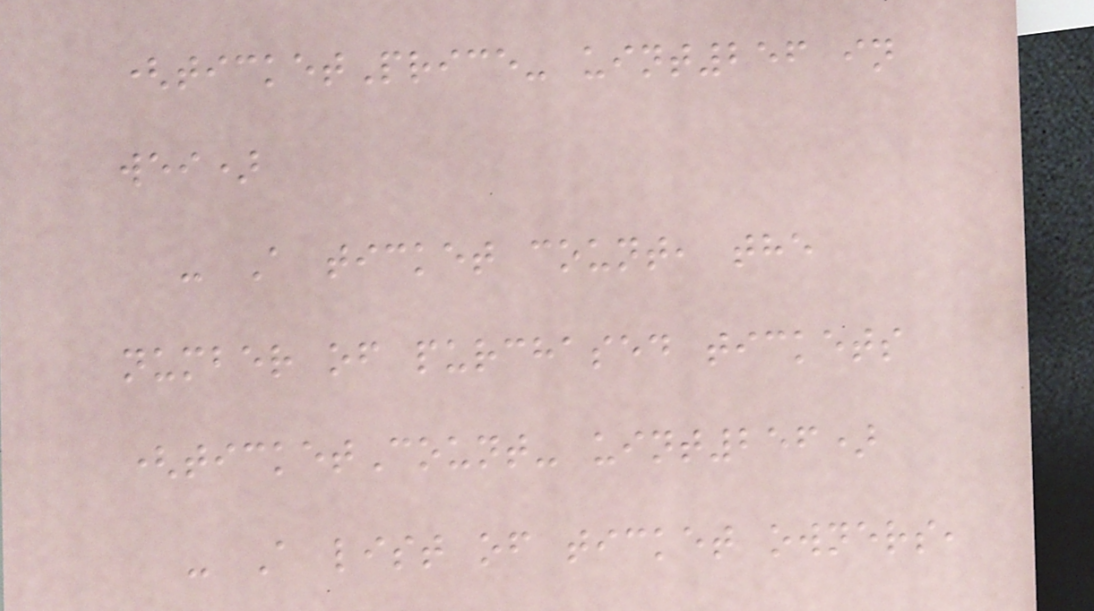(ticketPrice- uint256 in
wei)
- A ticket count, the
number of purchased tickets
(ticketCount- uint256)
- A list of ticket owners,
